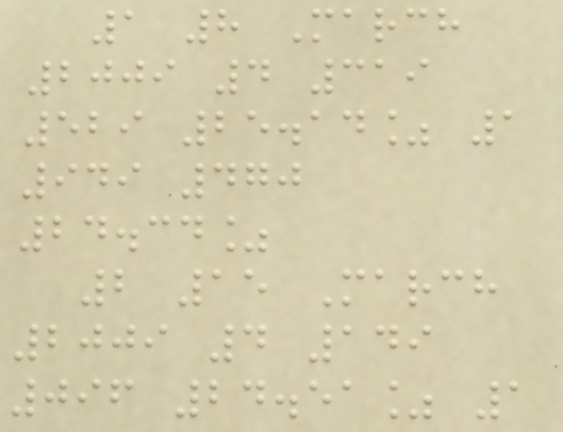1 8 March
2009 4 319
529 25.14% 1
949 470
24.34%
2 15 March
2009 4 149
096 24.51% 1
